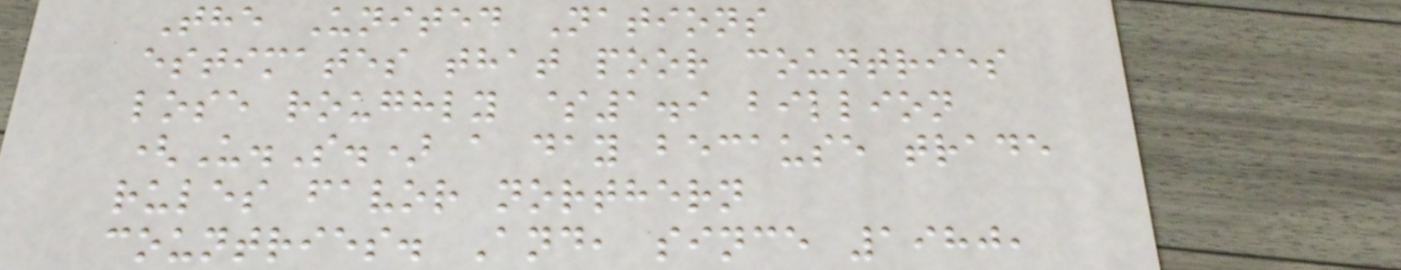The United Nations
estimates that poor countries
lose roughly $1.9 billion
(U.S.) a day because trade
rules favor northern
countries. And, since 1980,
